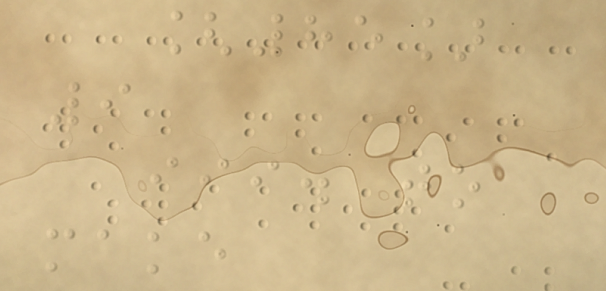[85]
9
iii. to
make
